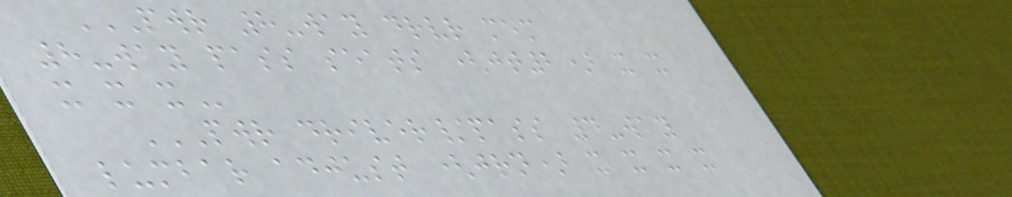PWR 8-WAY DRVR MEM
8-WAY PASS SEATS (JT2) X X
X X X
PWR DRIVER/PASS 4-WAY
LUMBAR ADJUST (JRN) X X X X
